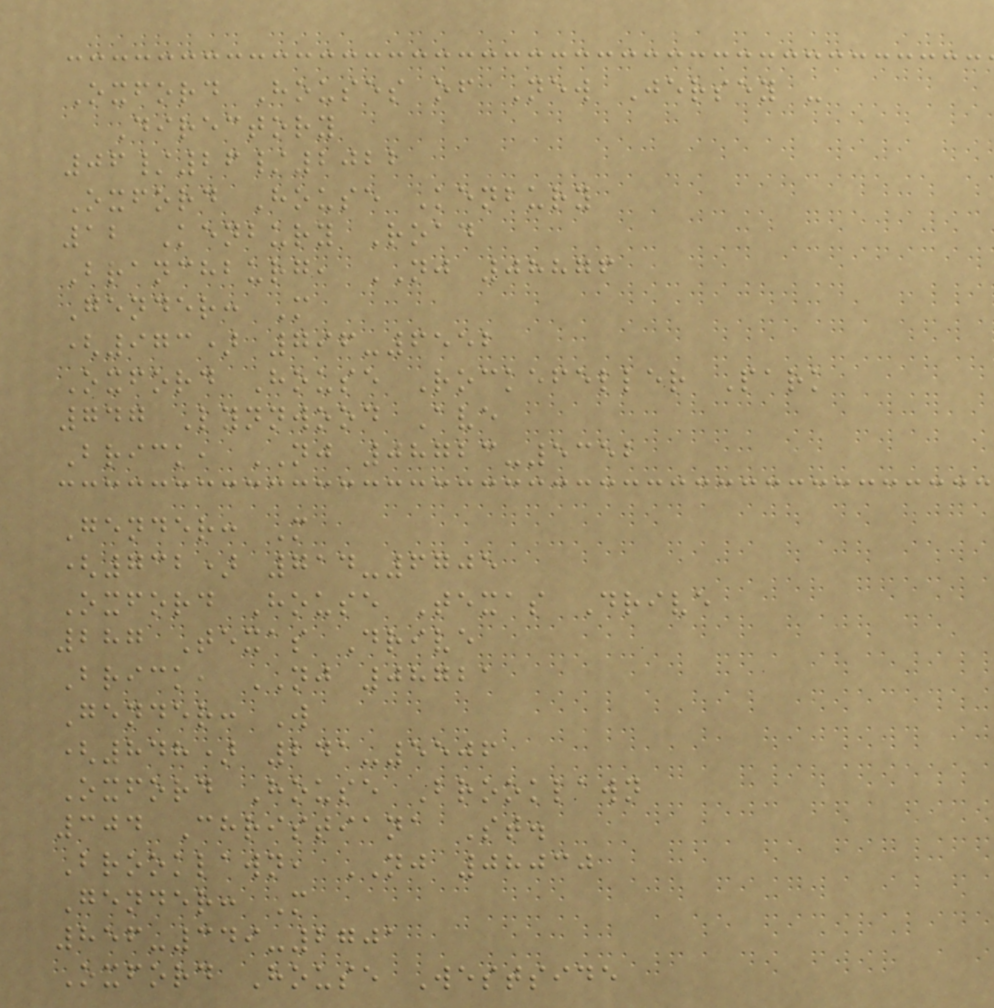Oxford Houses of New Jersey -
Directory
06/26/2022
Oxford House Kenbury
12 Kenbury Road
Branchburg, NJ 08876
Gender: M
(973) 796-6552
Oxford House Rockefeller Park
747 Lynnwood Ave
Brick, NJ 08723-5352
Gender: M
(732) 714-6705
Oxford House Texas Drive
287 Texas Drive
Brick, NJ 08721
Gender: W
(848) 241-5506
Oxford House Brooklawn
304 Christiana St.
Brooklawn, NJ 08030
Gender: M
856-349-2701
Oxford House Westside
